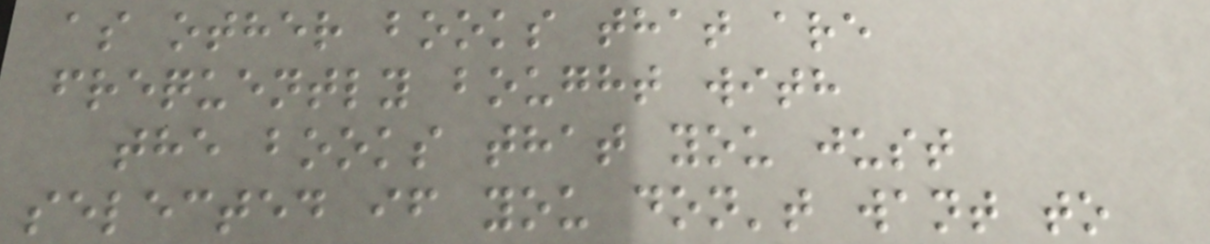as other books that are
frequently bought with
the books that you just
selected if you don't want to
